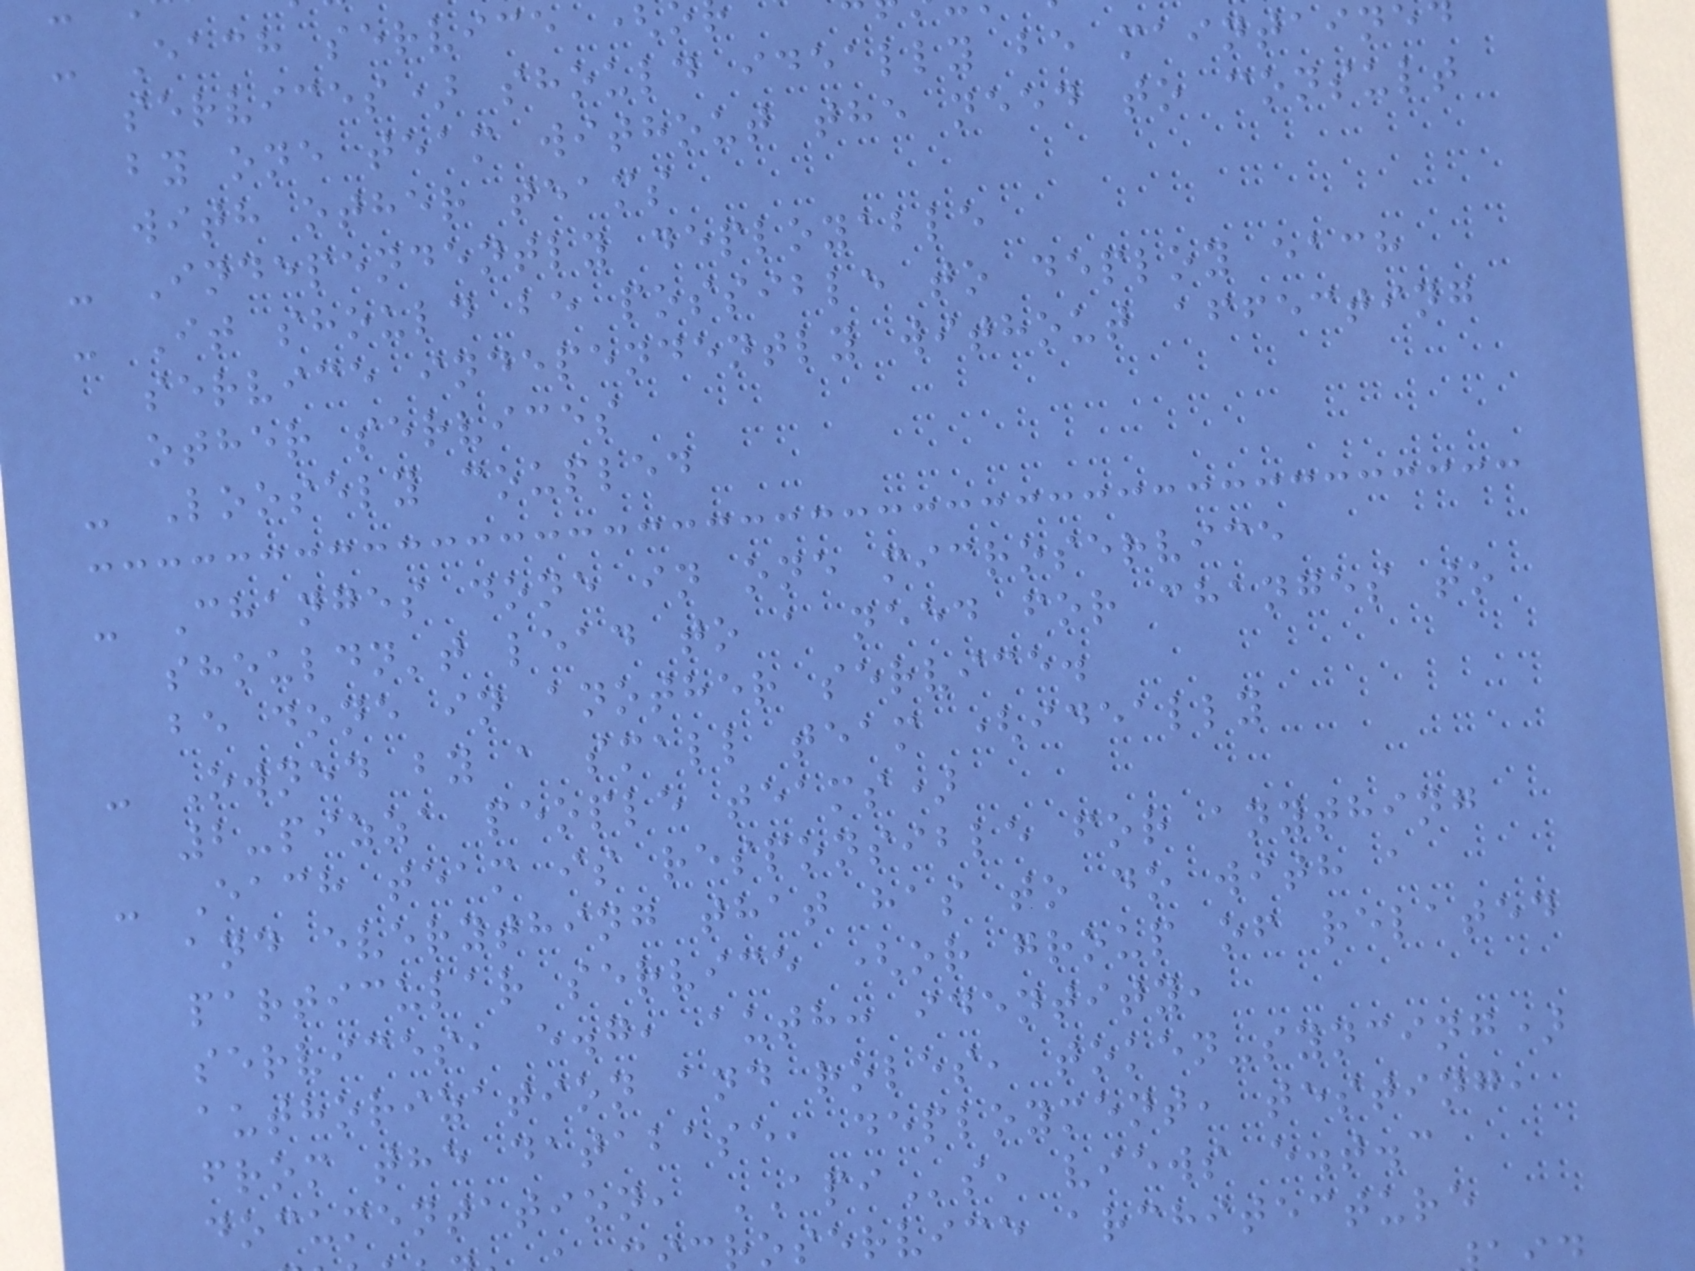- Each service (
services) should ideally be maintaine
by one team without the need to consult
with other teams
- Independently deployable
- It should be possible to deploy each
service independently without affecting
other services
- Loosely coupled
- Changes done in one microservice
shouldn't lead to a need for changes to
be done in another service.
- Owned by a small team (ideally
2-pizza people teams)
- Each team is responsible for anything
and everything that has to do with a
particular service (or group of related
services, e.g, auth: identity,
authorization and roles, token-syncing)
from the database, deployment, testing,
documentation, APIs, views e.t.c
roservice architecture
